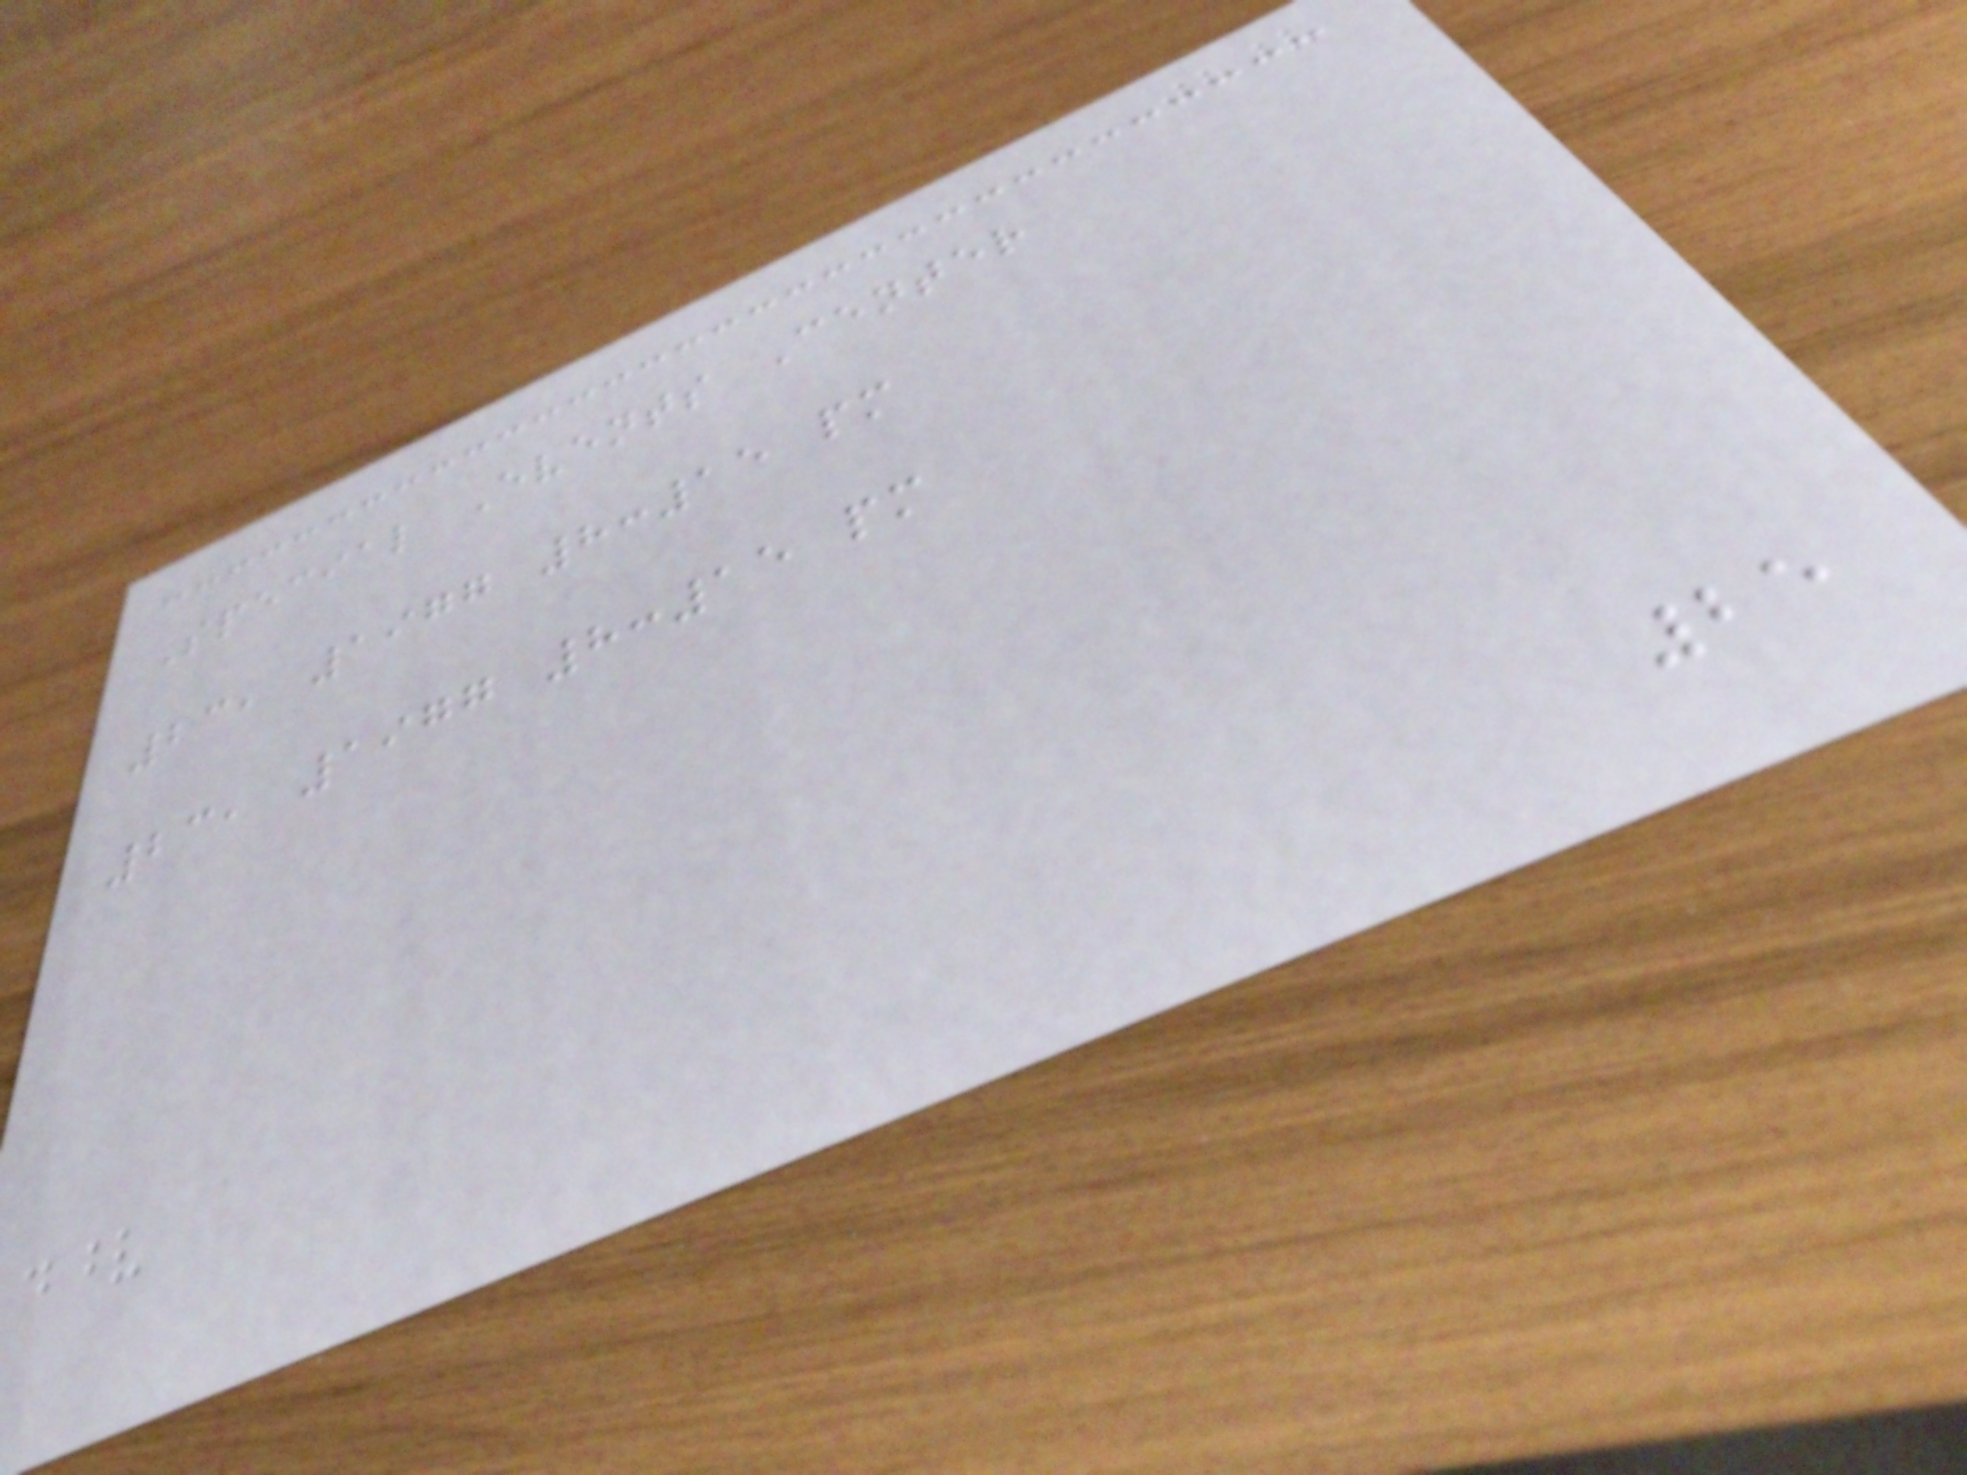Special Events Center
23, 1977 8:15 pm
23, 1977 8:15 pm
25
